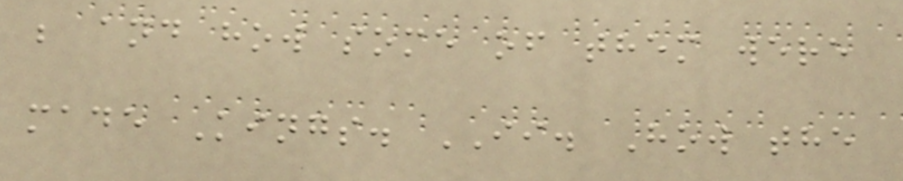; and how some of them were
made Kings. II. How the
